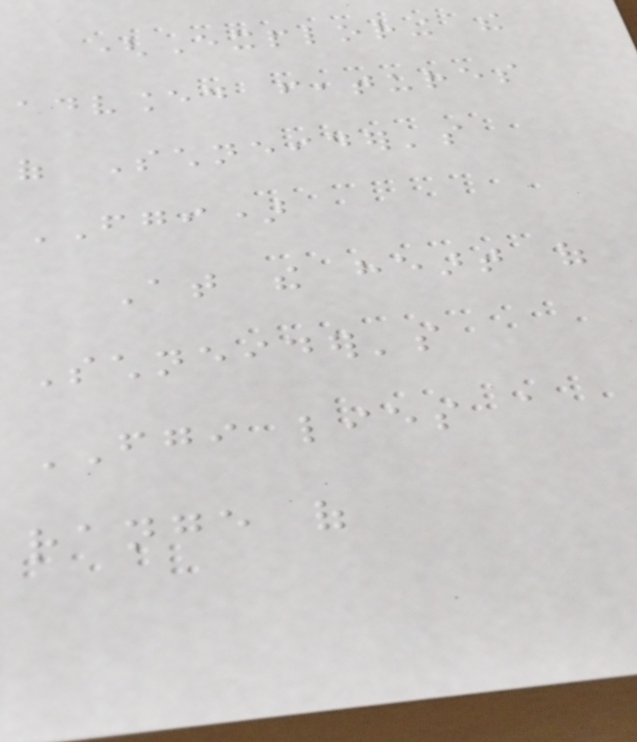(Exploring the
advanced features
of Schneider's
FGI)
At the heart of
Schneider's
FGI lies a
range of
